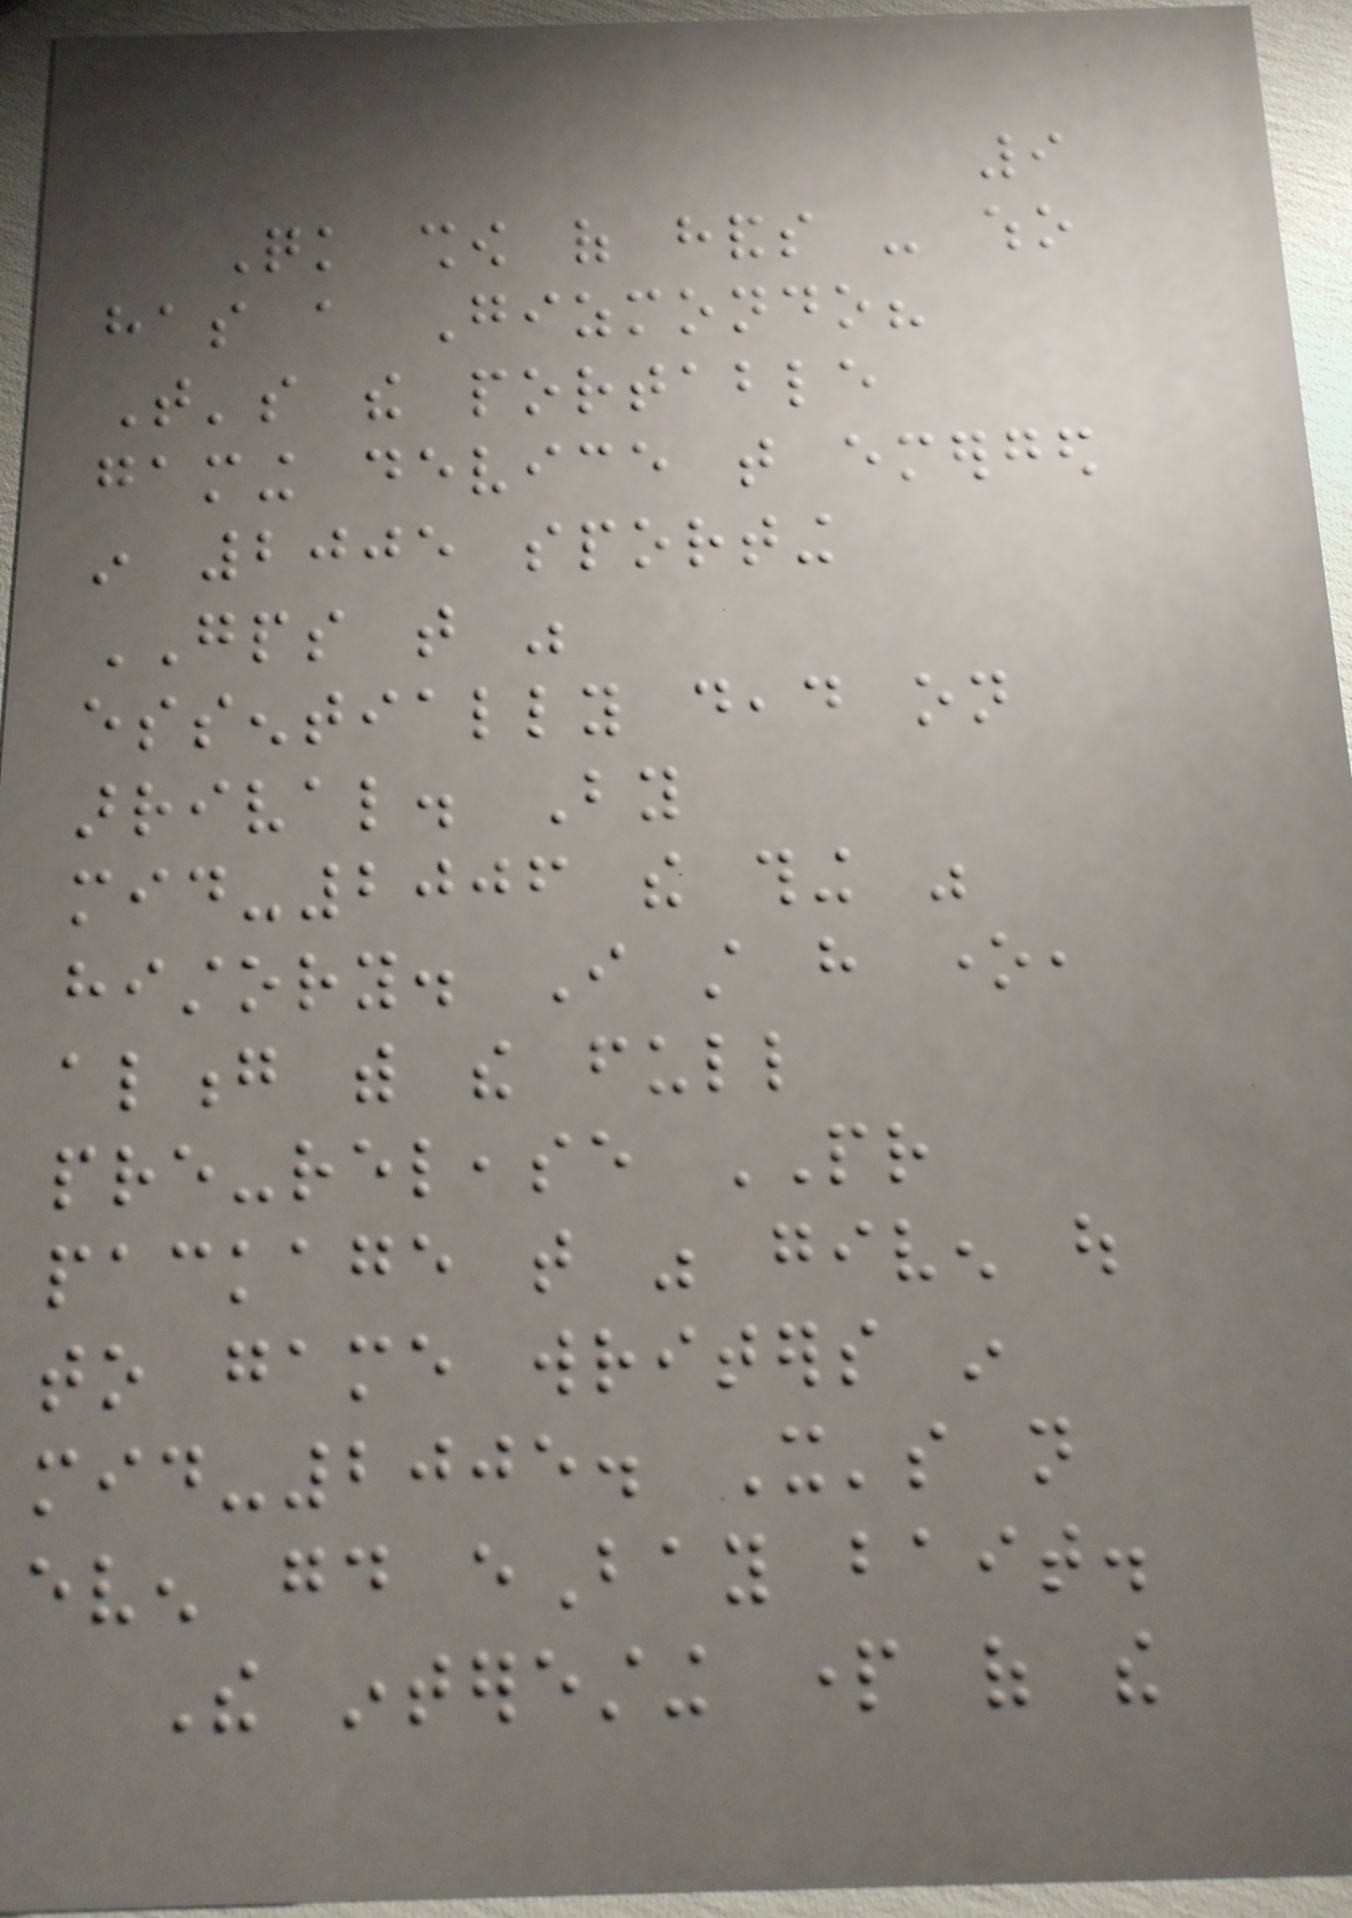9
Quick show of hands - who
has a Gizmondo?
That's the portable
gaming device that emerged
in 2005 sporting
GPS that was
essentially dead on
arrival. By
mid-2006 the thing was
history. I still have one,
along with the full
pre-release PR
package that was given out
to game writers in
mid-2005. It's not
even good eBay bait.
The interesting part of the
